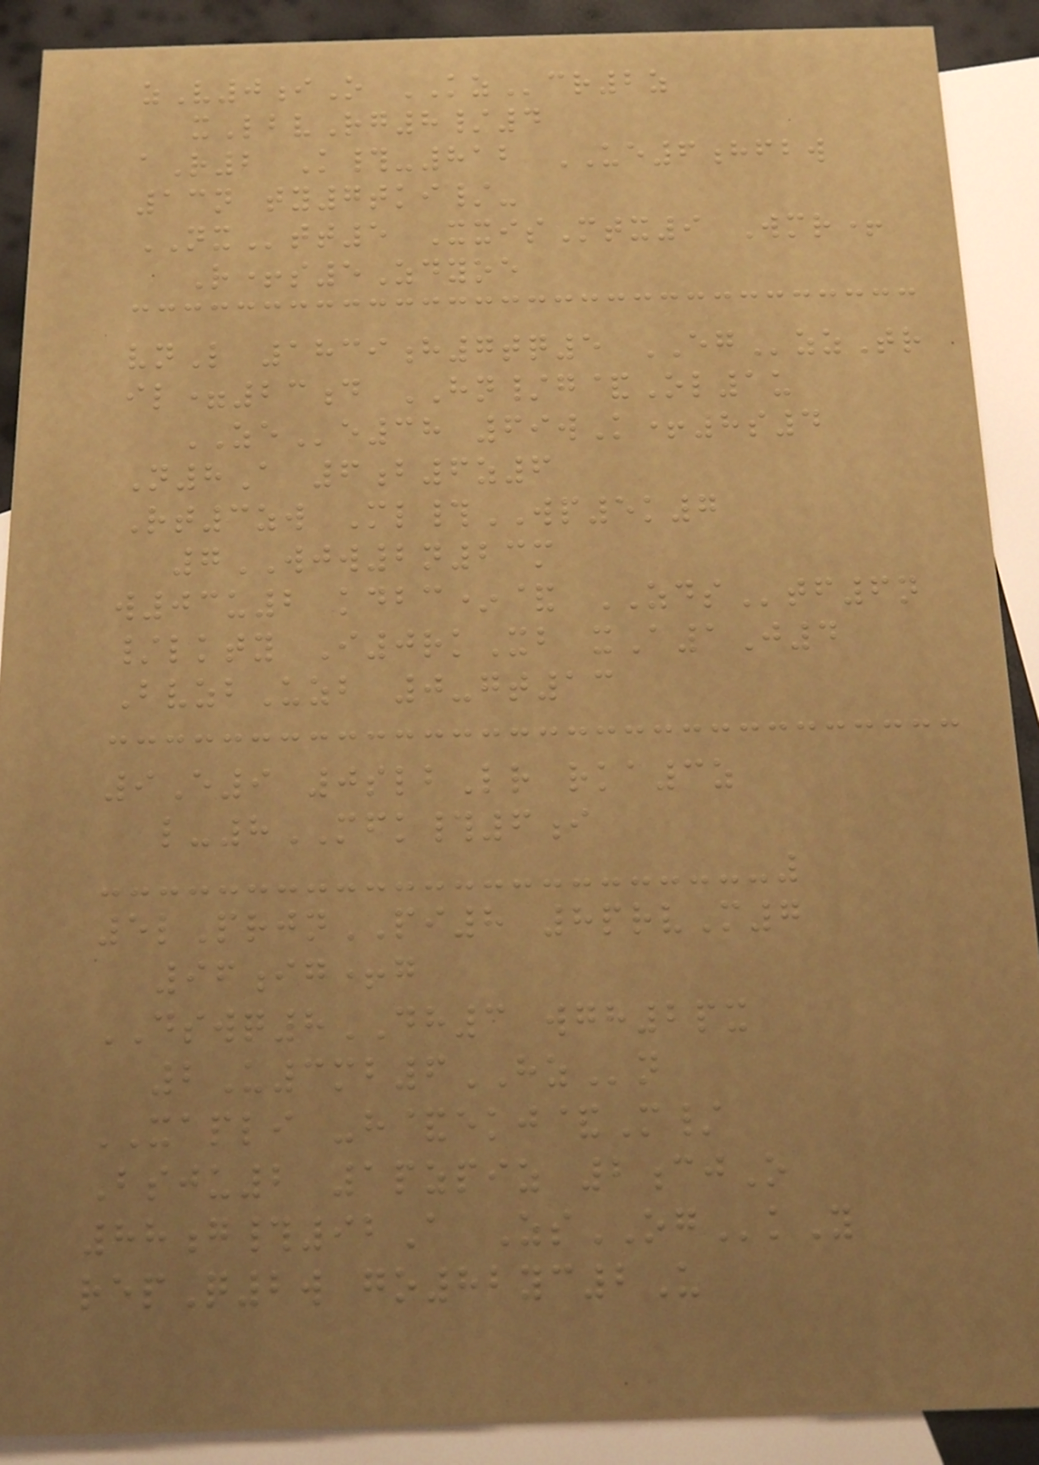zV0iO KZcr2z
xLbvRg8/4
aR2 K#-812 UE6hfbw
13n ty7tki/-
NXtt5 XxisMtx9 Wmr+
R+s5Zdyoe
vnL 1839h7tq5 EGzzTr
il=23d HN/g&Ol1u
ZEe38 69wK+8s4
N8A 6b6z6
Rt3zw Ml#WP5k7
7WJW2n23m
w03u2 kdbc*& ZDStf6n
/lkty I0rkXb xA1J4
BvzbUzb 0-gt13
9E9 0slbLr rka3z
l-8MFK#6i
5lPrjnPI8 8prvM7
96ig+g
DSWQ8DH3 wgh2px
2U3mb6HZn
XAPLI -h&ekj&M/
Bsju2 1pzpiz 2cjO
88g#92A ZsOGkY
repQ2w go82yc2U
